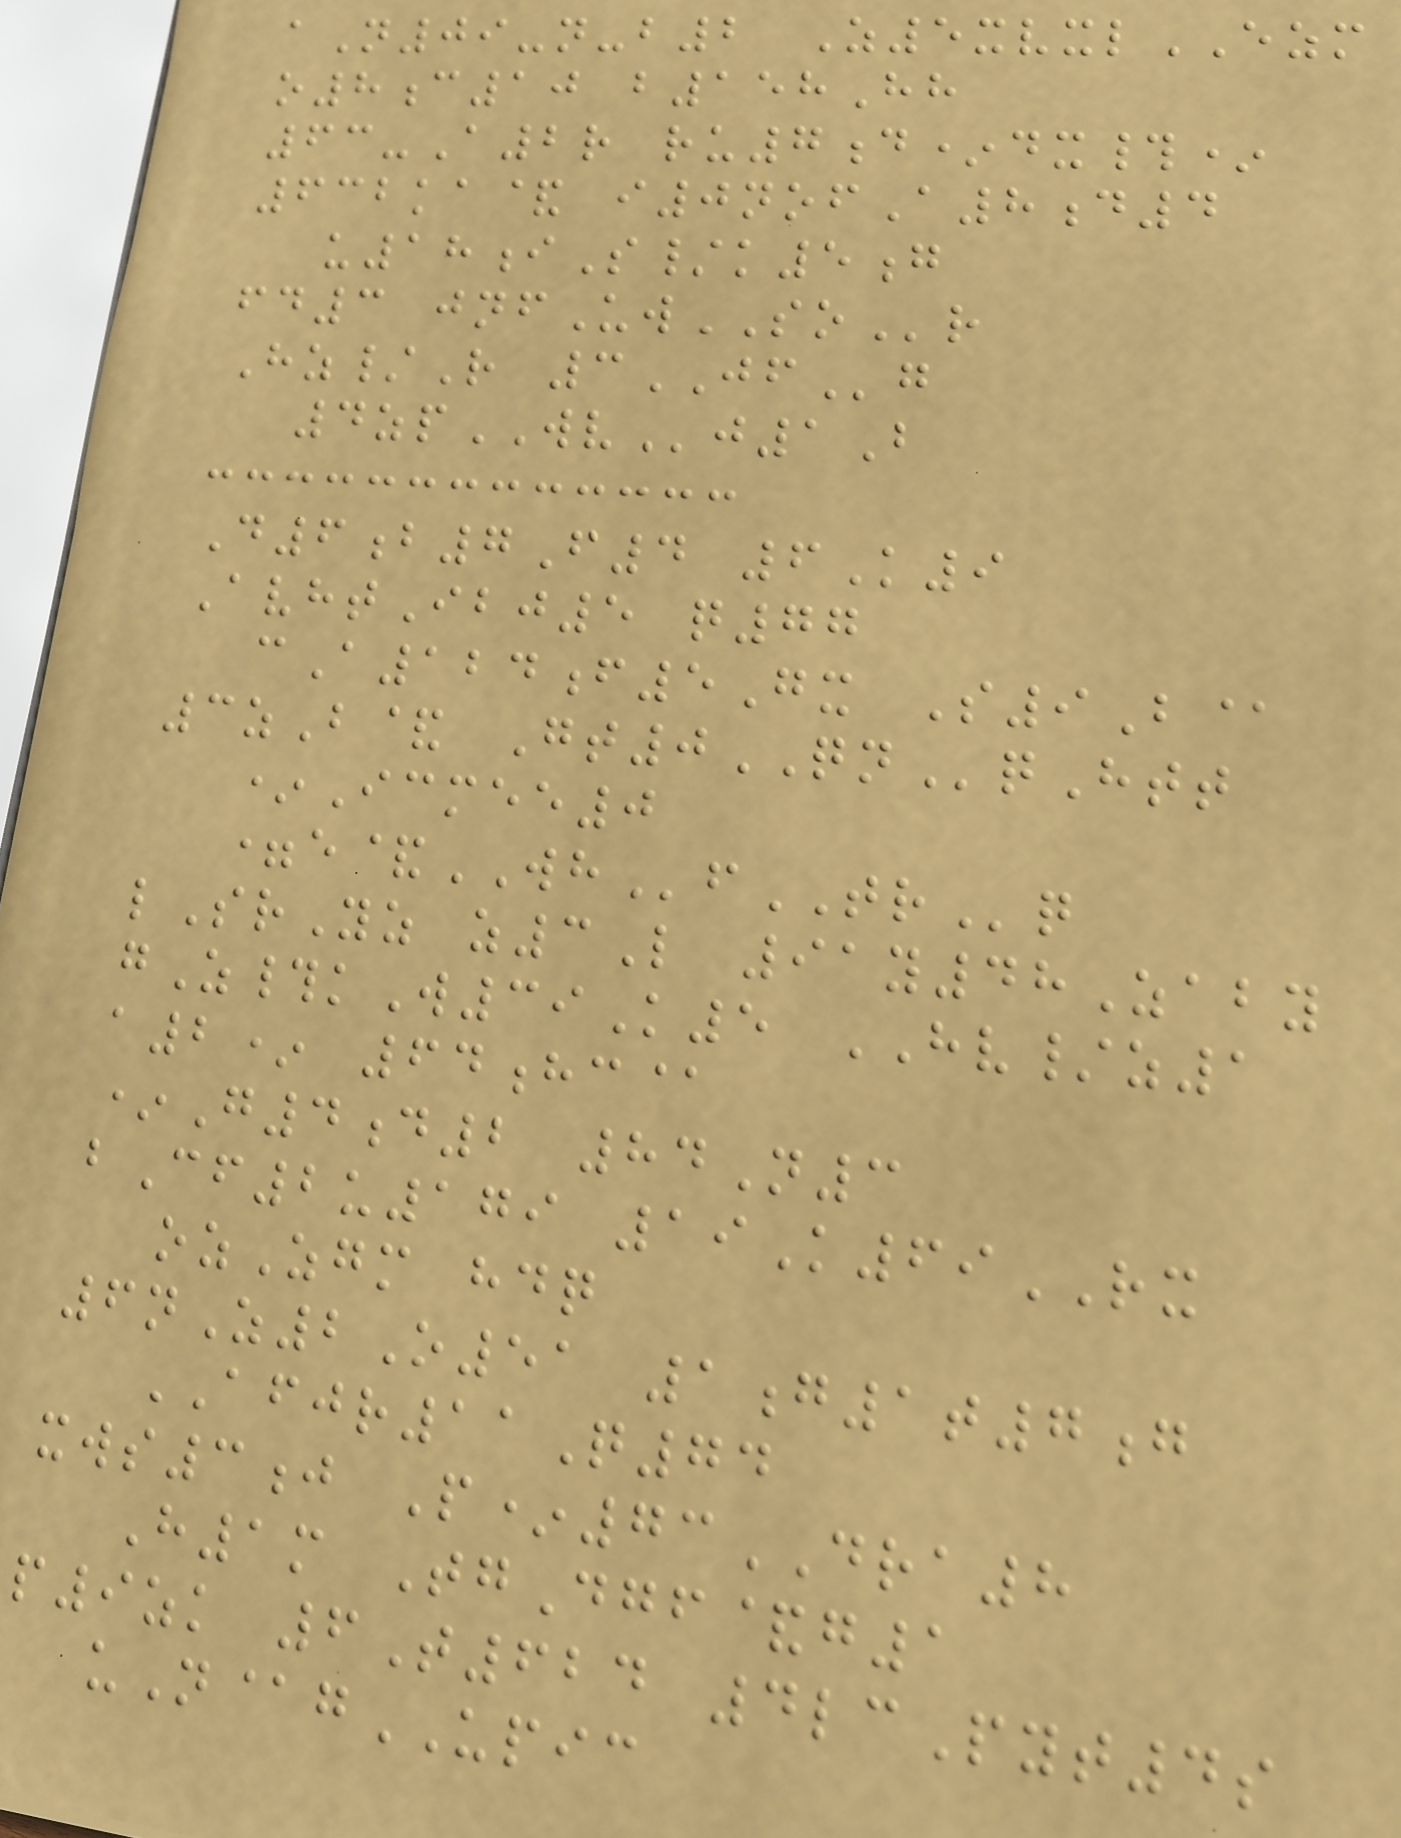aN09-n-b2 Z5xvxlEZM
o8c10 b158Hh
63-A2r ru7d*dx#*
632ka& i0nofA8d4
u18iS/k5g
fd3 jnfUwSOr
Hz/R 3JFg
4zpWVj1B
D6b7F4 6K9
AvhtIbj5 q77
cA124f5Gx S9B@
3zB& Gt0QNqHtt
*Icmee0
=e&WHfTRq
lSrYz z3L 91y48Zaby
gZ#kW39K5 HV/z1
a2* 64hc@
*G4d2 84N3
bCf2u179 19K69RX
ozZgm hdq
6nZ2O51 1g1t7g
AFJR11Q74
xws3j P*73DRA8
H1m TgDgf&g1
p9zk 6T624 4lcPyt4s
uN@gUPIC
